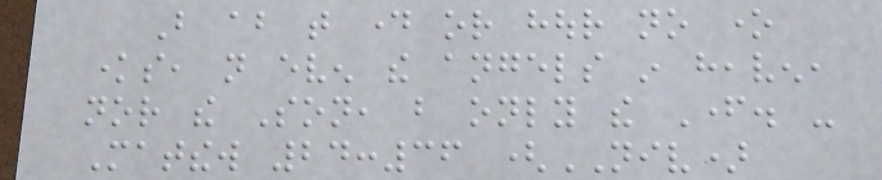But about that day or hour no one
knows, not even the angels in heaven,
nor the Son, but only the Father. -
Matthew 24:36 (NIV)
